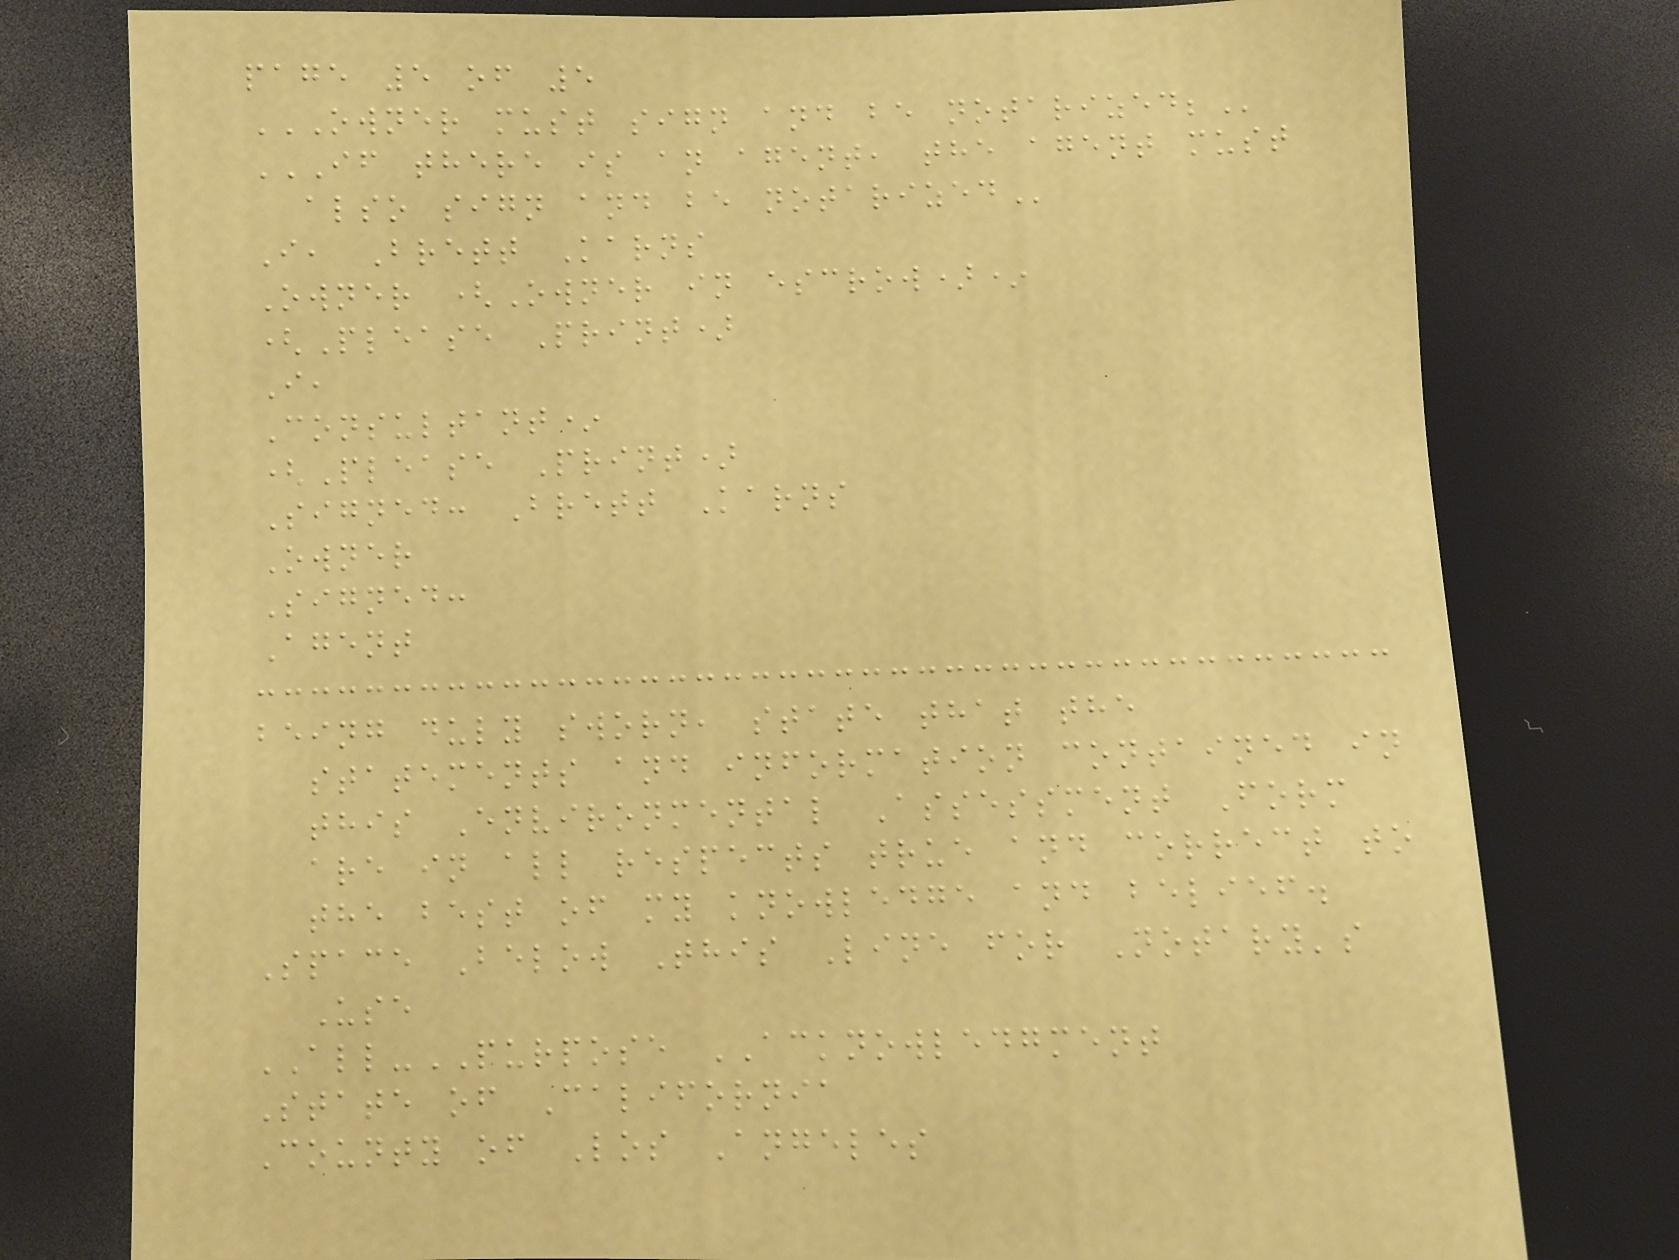page 5 of 5
OWNER MUST SIGN AND BE NOTARIZED;
IF THERE IS AN AGENT, THE AGENT MUST
ALSO SIGN AND BE NOTARIZED
I, Brett Karns
Owner (Owner in escrow)*
(Please Print)
I,
Consultant*
(Please Print)
Signed: Brett Karns
Owner
Signed:
Agent
being duly sworn, state that the
statements and information contained in
this Environmental Assessment Form
are in all respects true and correct to
the best of my knowledge and belief.
Space Below This Line for Notary's
Use
ALL-PURPOSE ACKNOWLEDGMENT
State of California
County of Los Angeles
